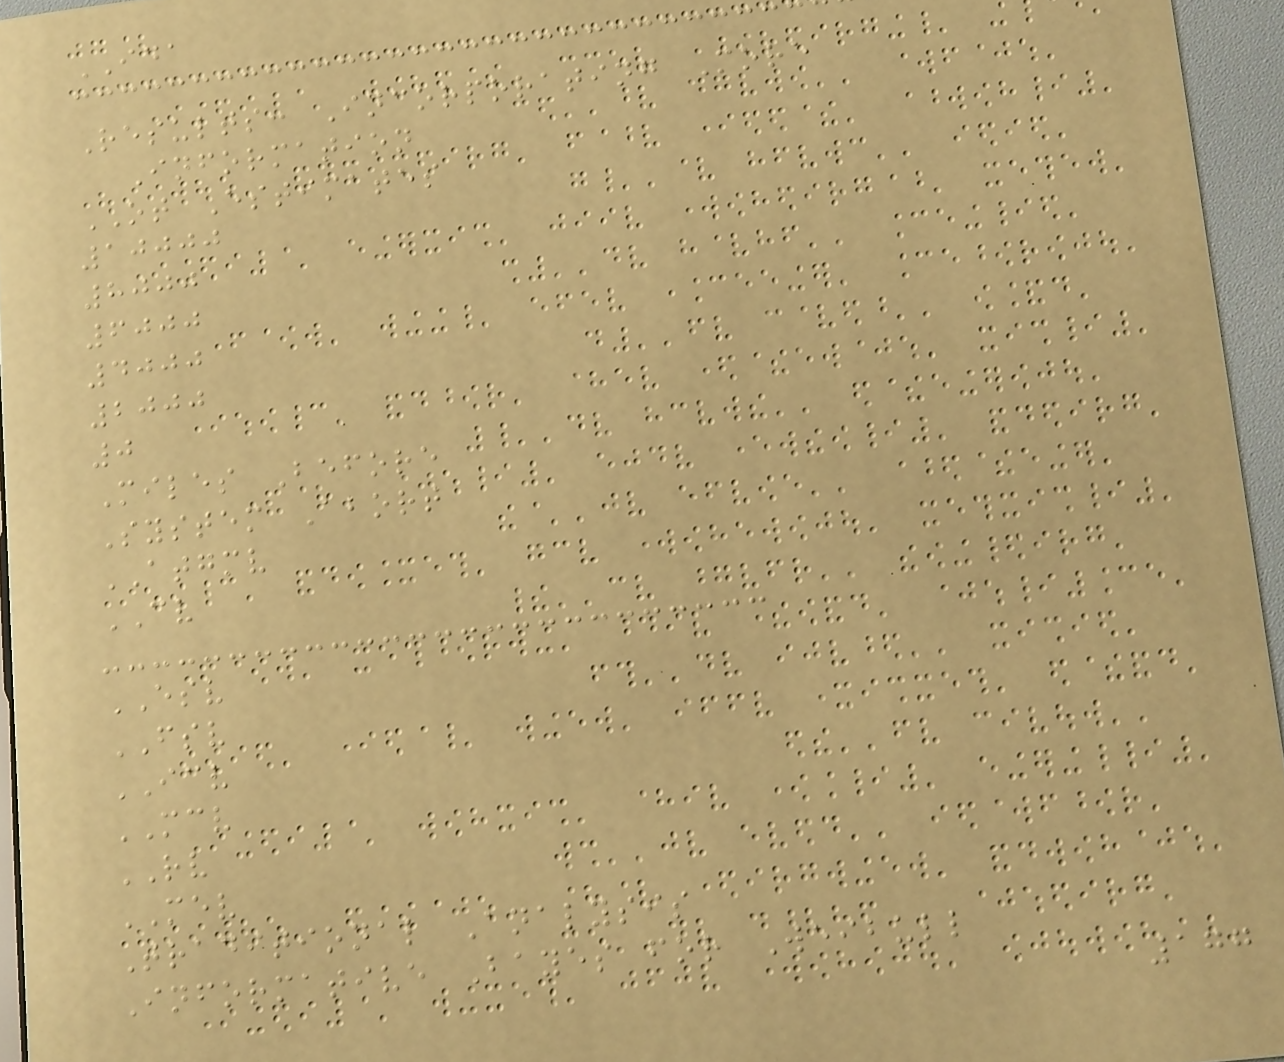IDA
Results: Incorporating More
Information
OT Estimates
10000
8000
6000
4000
2000
0
Miles Before
System Abort
ATGMV
CV
ESV
FSV
ICV
MCV
RV
MEV
Traditional Analysis
Informative Bayes for Weibull
177
